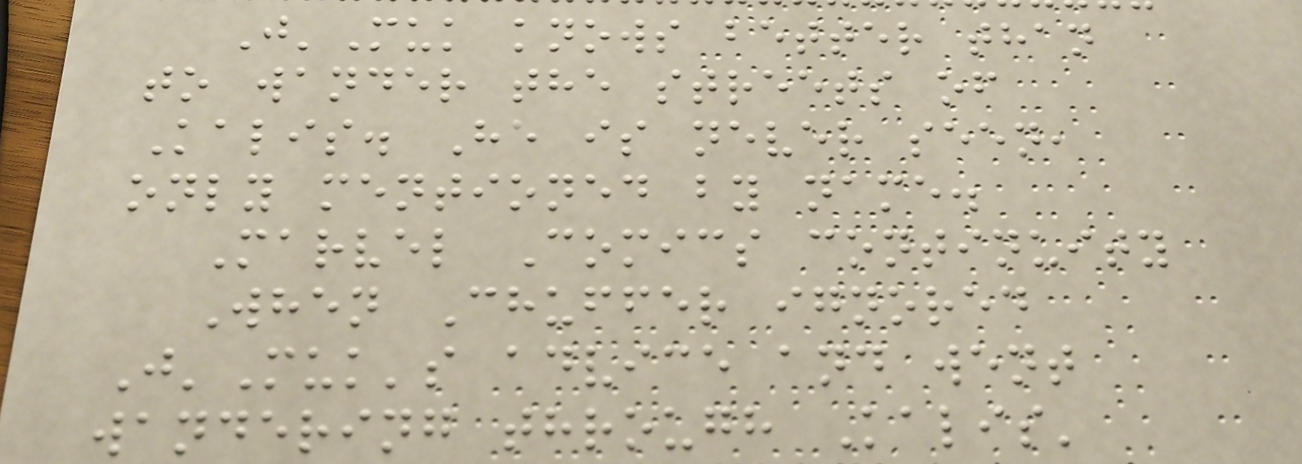J'Muk knows better than
to wander the streets of
Kalis. He is never seen,
only mentioned by name.
Marvel Comics continuity
When Chuffer ignored
J'Muk's advice and went
wandering through Kalis'
